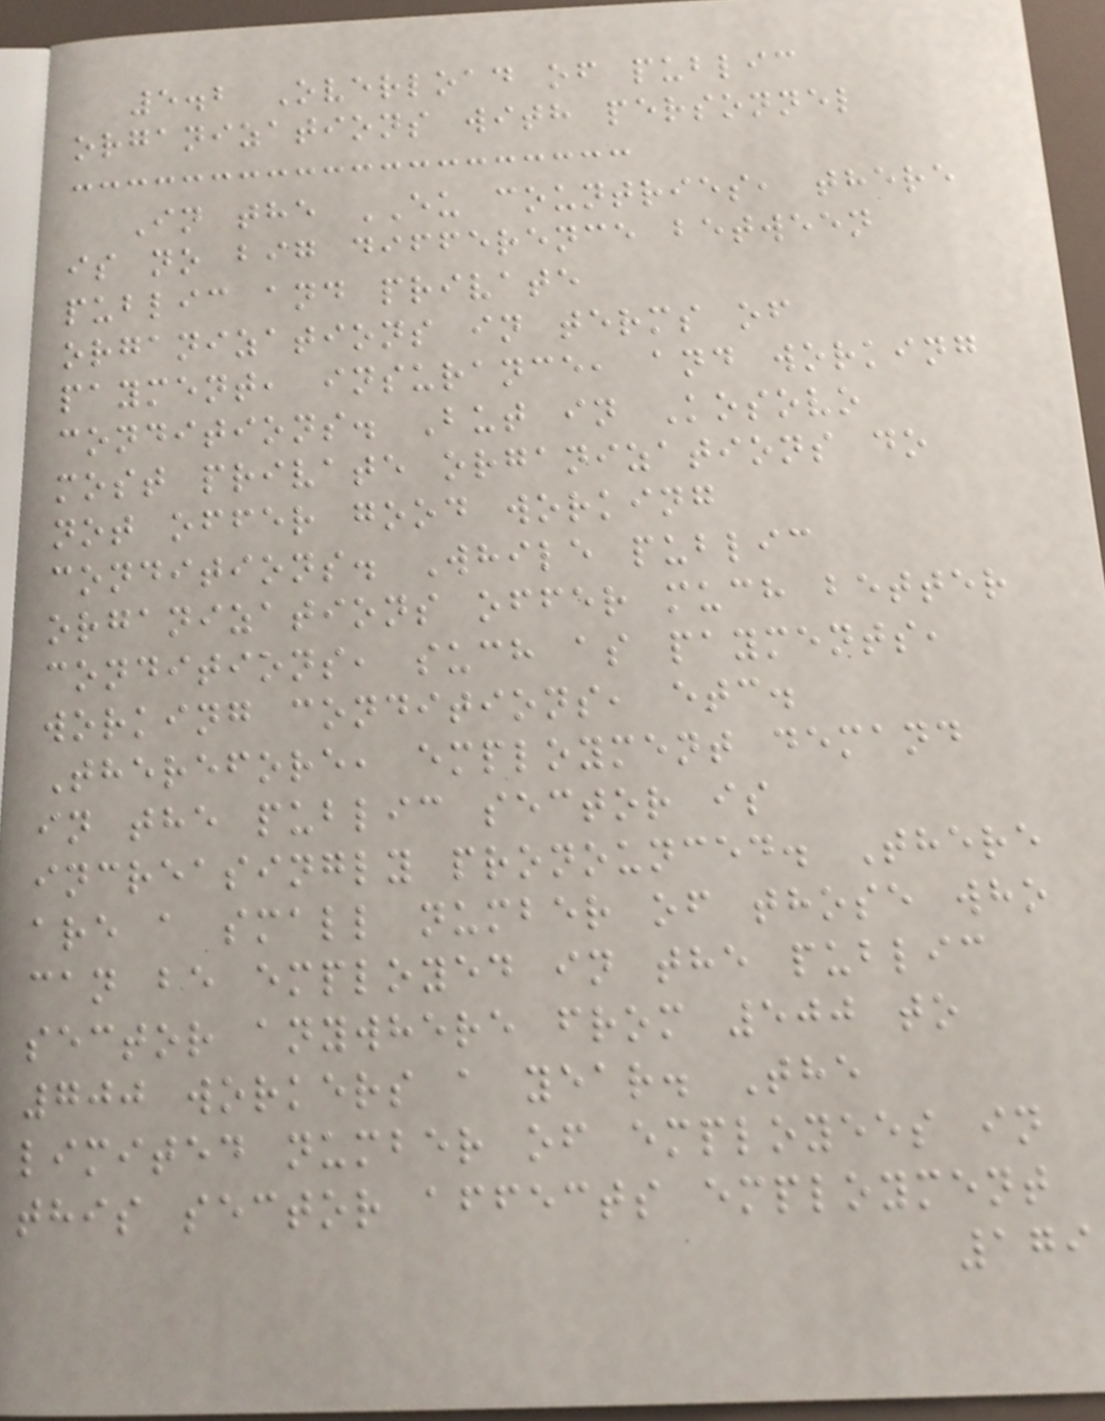5.2 Overload of public
organizations with personnel
In the EU countries, there
is no big difference between
public and private
organizations in terms of
payment, insurance, and working
conditions. But in Kosovo
most private organizations do
not offer good working
conditions. While public
organizations offer much better
conditions, such as payments,
working conditions, etc.
Therefore, employment demand
in the public sector is
increasingly pronounced. There
are a small number of those who
can be employed in the public
sector anywhere from 500 to
700 workers a year. The
limited number of employees in
this sector affects employment
179
